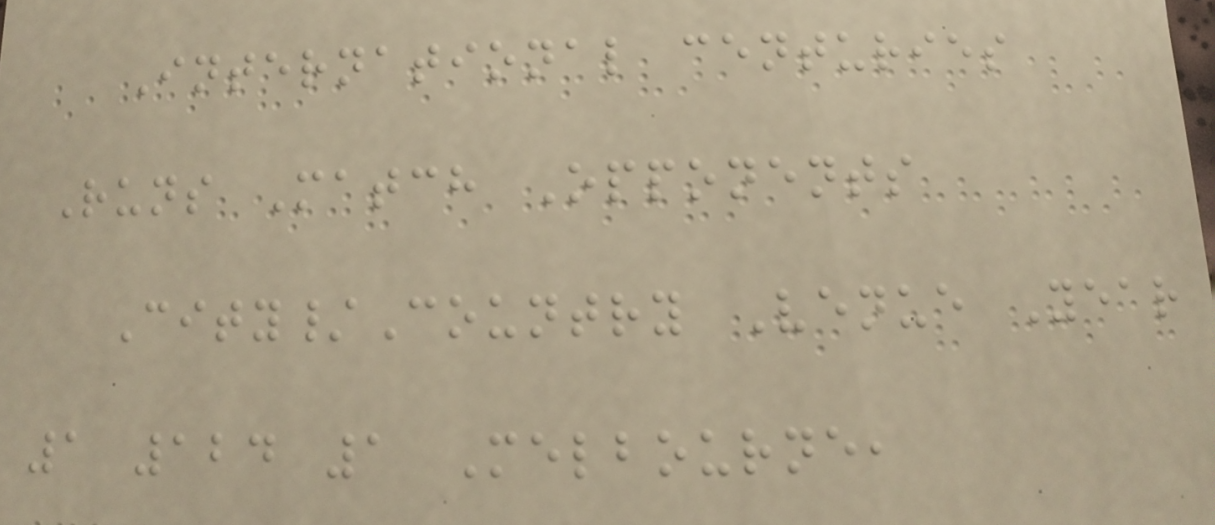International centuries
Runs Match Opponents
City/Country Venue Year
1 124 1 Melbourne,
